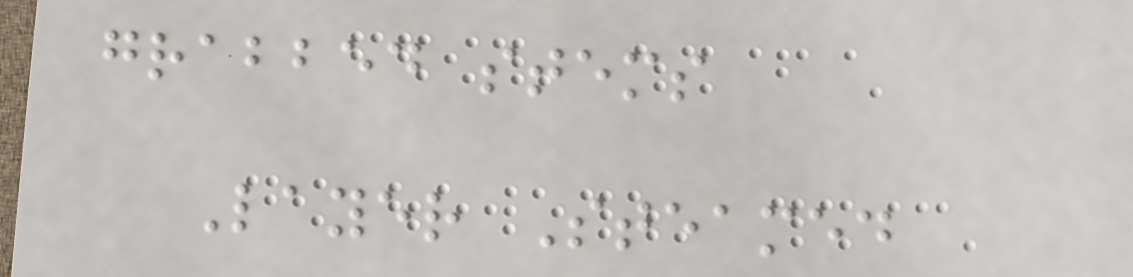grabbed stems
Layer Steamed
